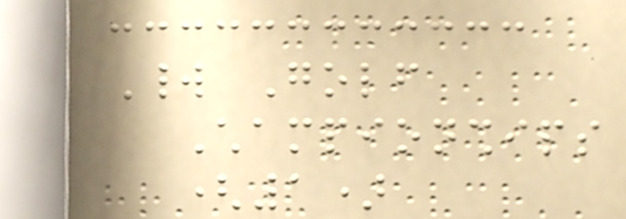World Golf
Championships
(1)
